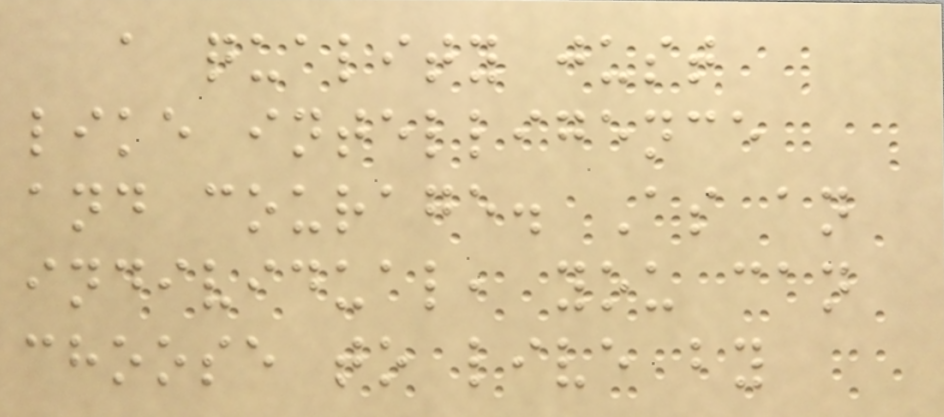a quality just
like intelligence
and courage. As an
individual, you can
choose to live by
